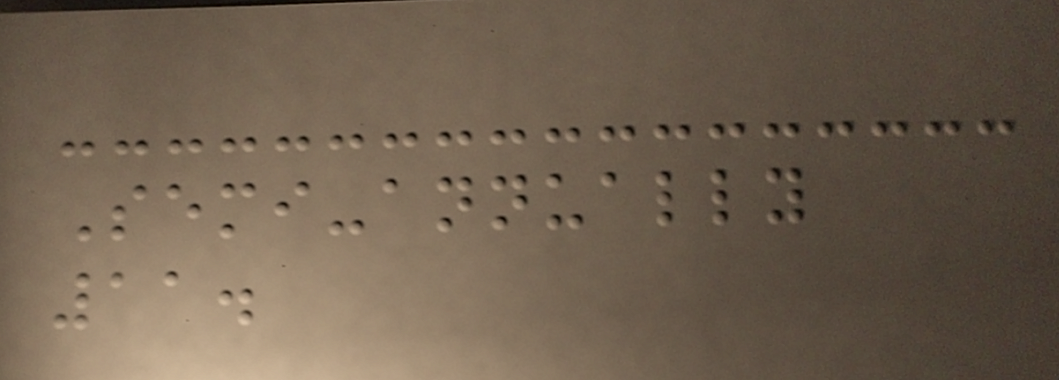Semi-annually
11.
